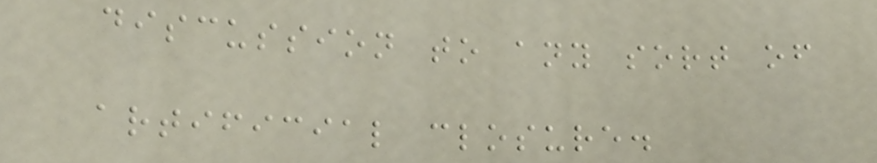discussion to any sort of
artificial closure.
